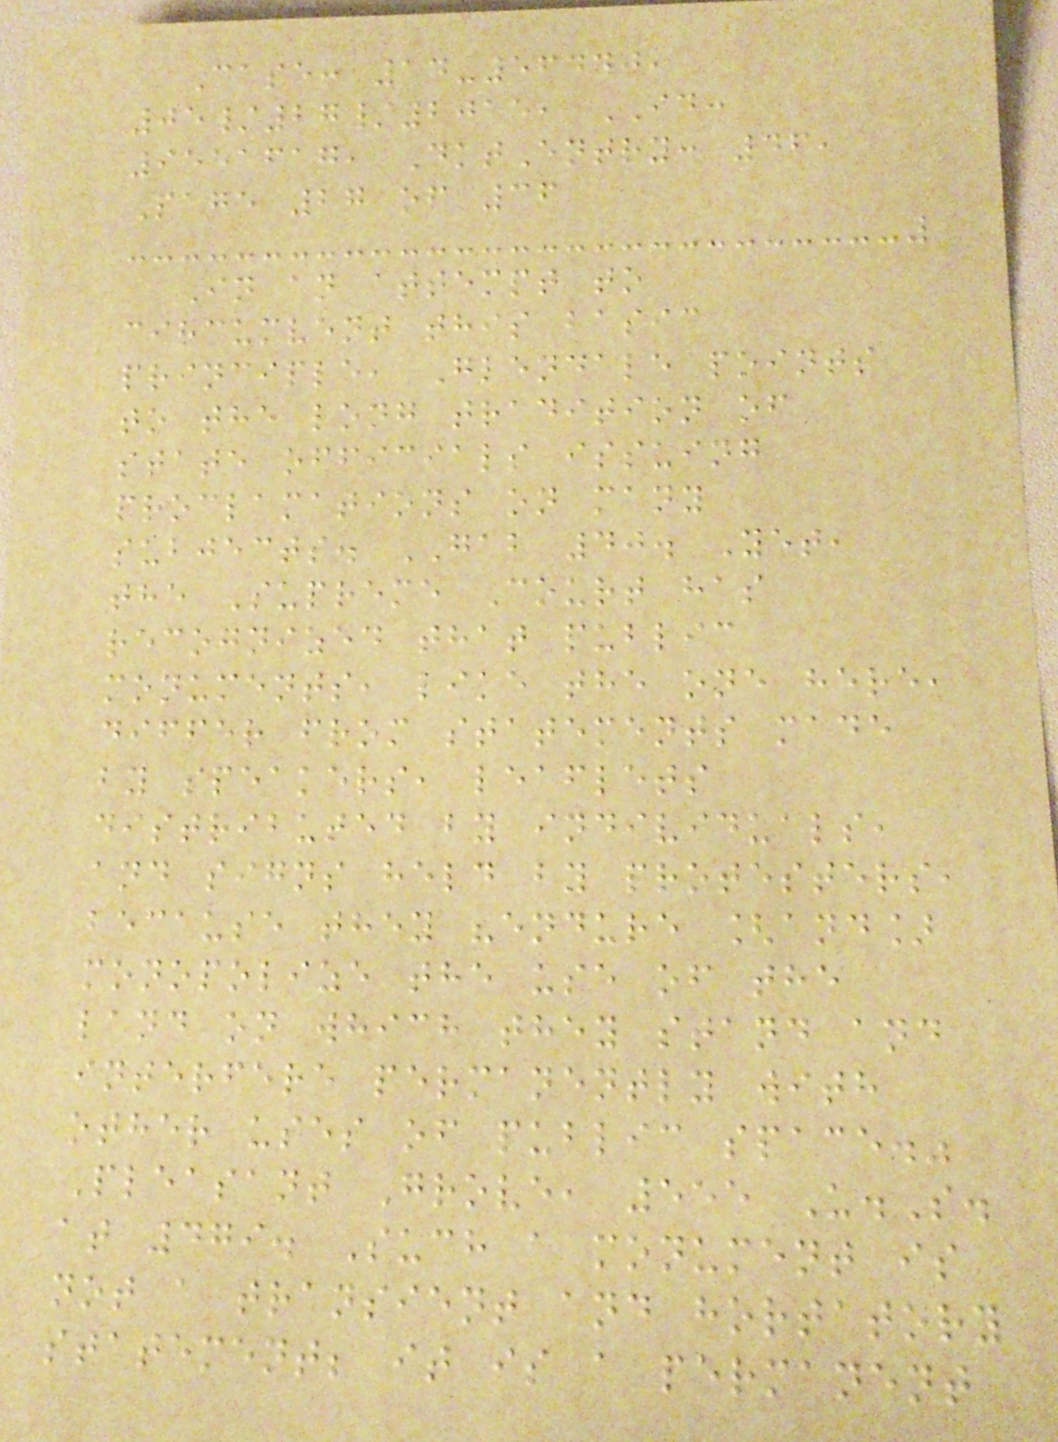Case: 14-56440,
05/27/2015, ID:
9551617, DktEntry: 46,
Page 27 of 36
In an attempt to
circumvent this basic
principle, Glendale points
to the long tradition of
state officials issuing
proclamations on many
subjects. GAB 40. Yet,
the Supreme Court has
recognized that public
monuments, like the one here,
differ from statements made
by speakers, leaflets
distributed by individuals,
and signs held by protesters,
because they "endure [and]
monopolize the use of the
land on which they stand and
interfere permanently with
other uses of public space."
Pleasant Grove, 555 U.S.
at 479. Such a monument is
not a transient and hortatory
statement; it is a permanent
